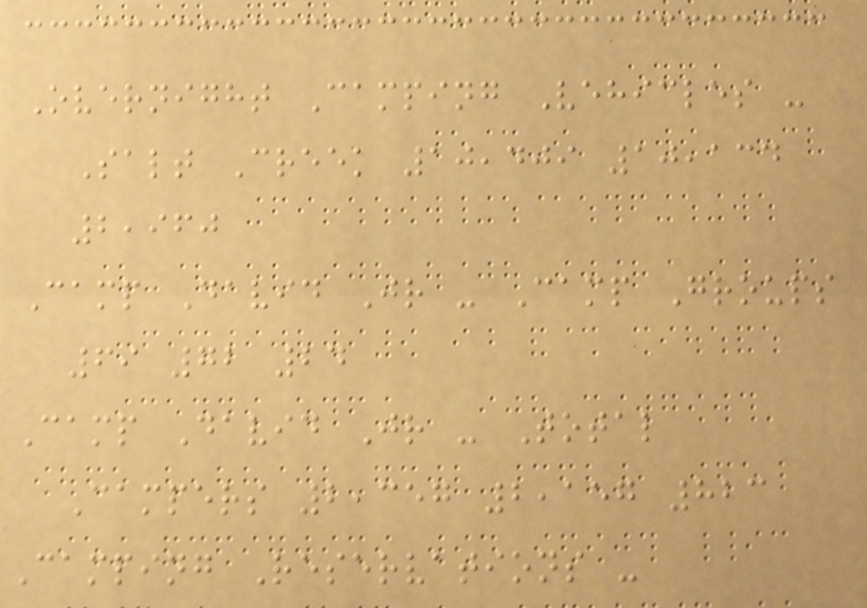Overnight Camping Vehicles -
Salt Creek 10,409 10,134
2,960
Camp David Jr - Camp Groups
69 72 24
Camp David Jr - Total
Campers 2,357 2,157 823
Camping Reservations -
